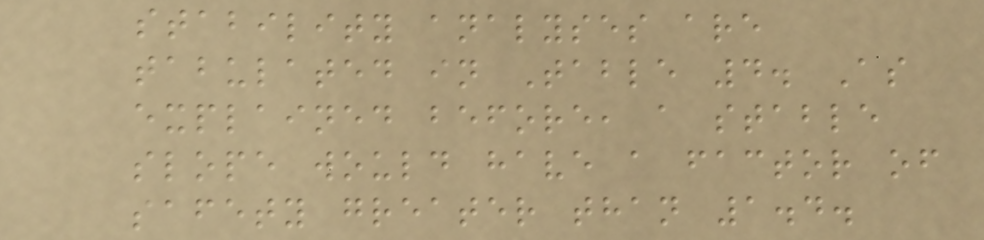stability analyses are
tabulated in Table 4. As
explained before, a stable
slope would have a factor of
safety greater than 1.4.
